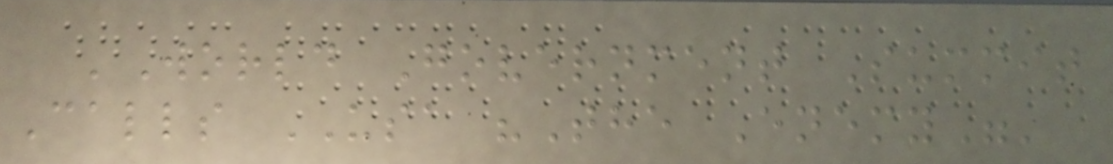'World Government Summit
Calls USA "The Enemy"'
